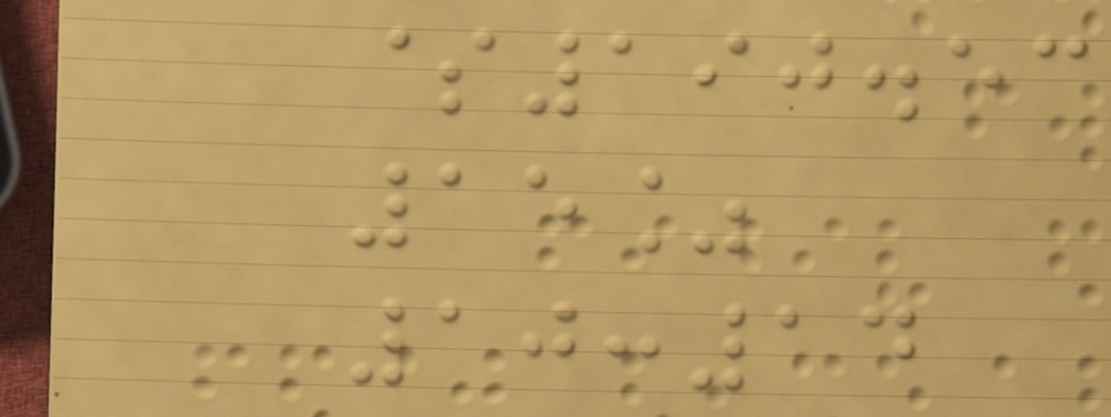$190.53
15%
10:14
